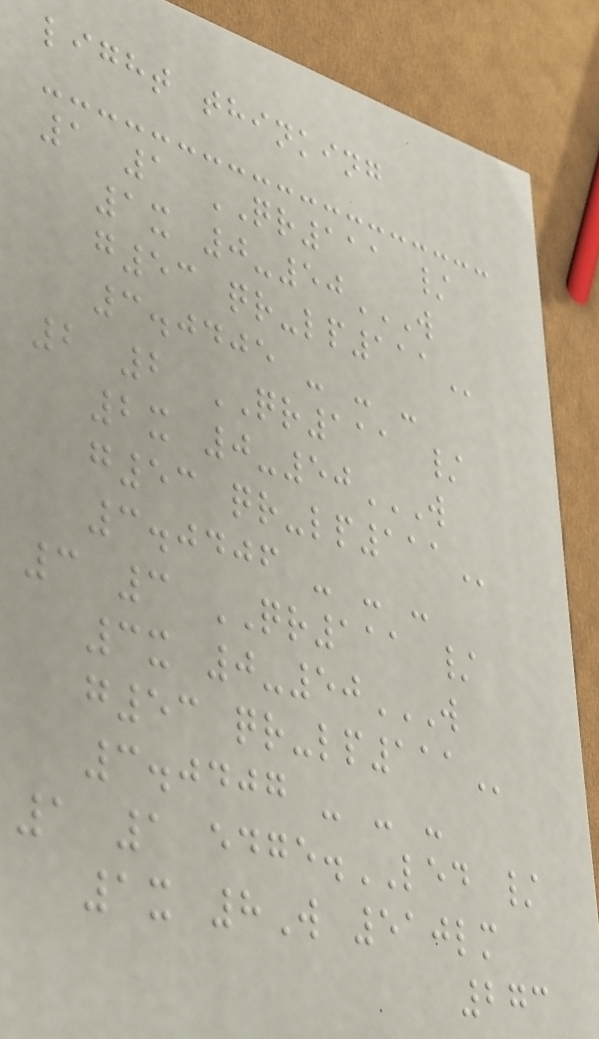light thinking
1 1 QR111 /
1x 0-50W
G53 QR-LP111
3.0405 - - -
2 2 QR111 /
2x 0-50W
G53 QR-LP111
3.0406 - - -
3 3 QR111 /
3x 0-50W
G53 QR-LP111
3.0407 - - -
1 1 edge.LED /
1x 8W 510lm
273
